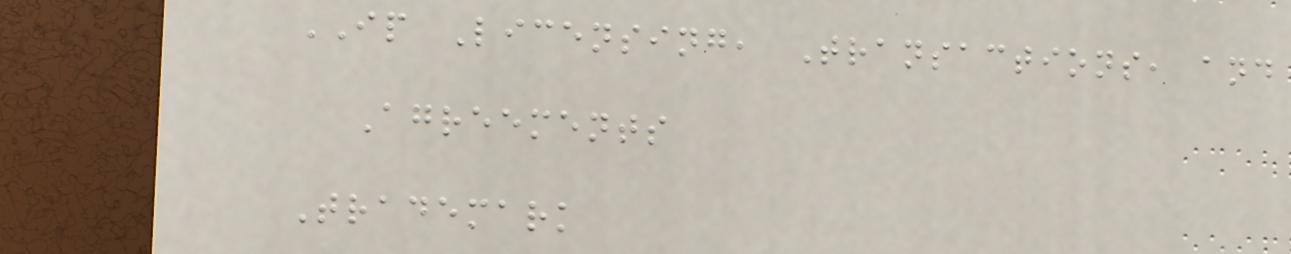IP Licensing, Transactions, and
Agreements
Trademark
